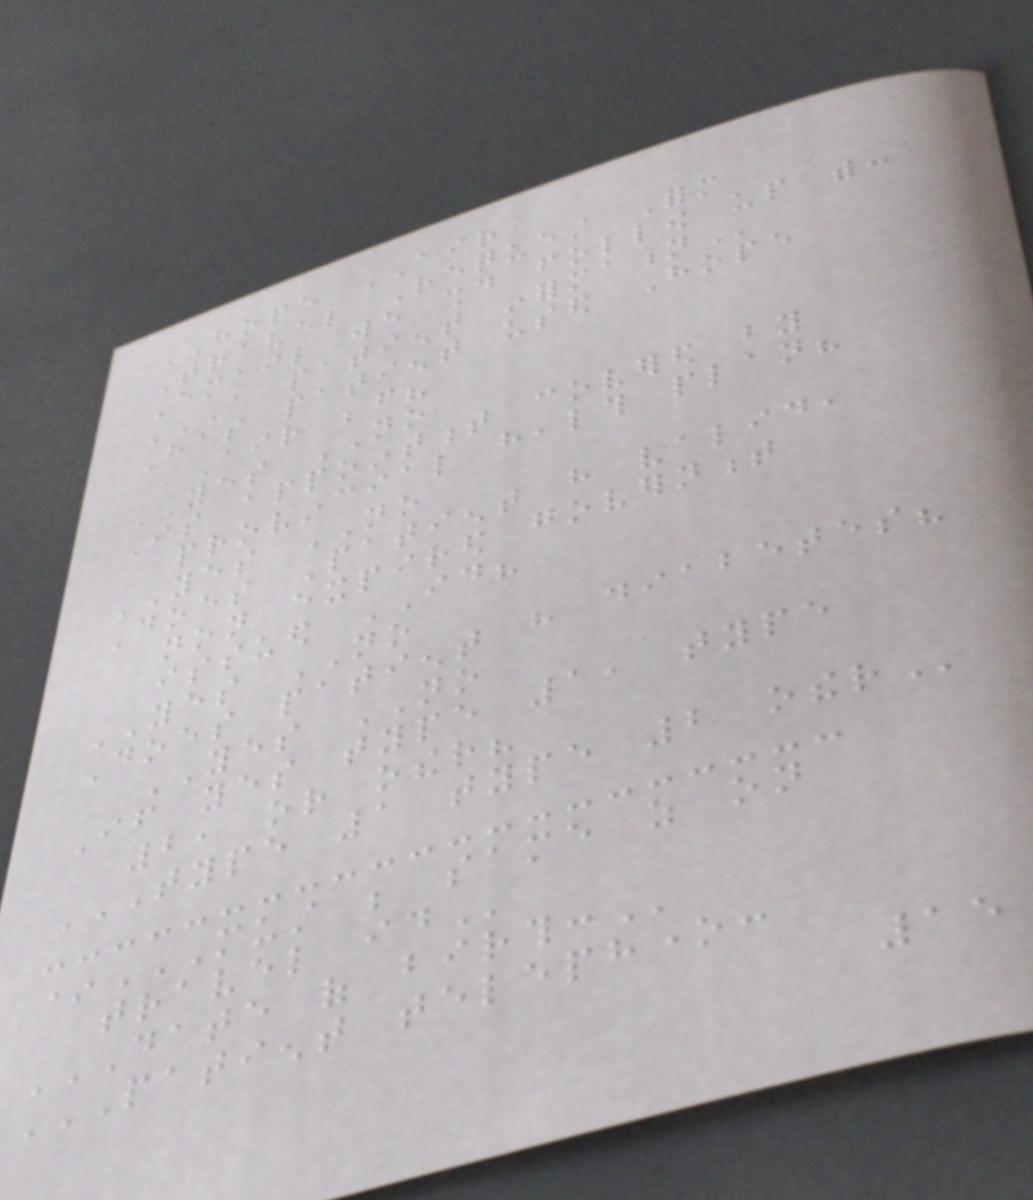HOPE AIR
Travel Request Form
Email we should follow up with:
A PATIENT INFORMATION
Has patient used Hope
Air before?
YES NO
Is appointment covered by
provincial health plan?
YES NO
Does Patient have valid,
non expired government
issued ID?
YES NO
Does patient have diabetes?
YES NO
If yes type 1, type
2, or other?
TYPE 1 TYPE 2 OTHER
*MUST BE SAME AS ON
TRAVEL ID
DATE OF BIRTH:
PATIENT TELEPHONE:
15
